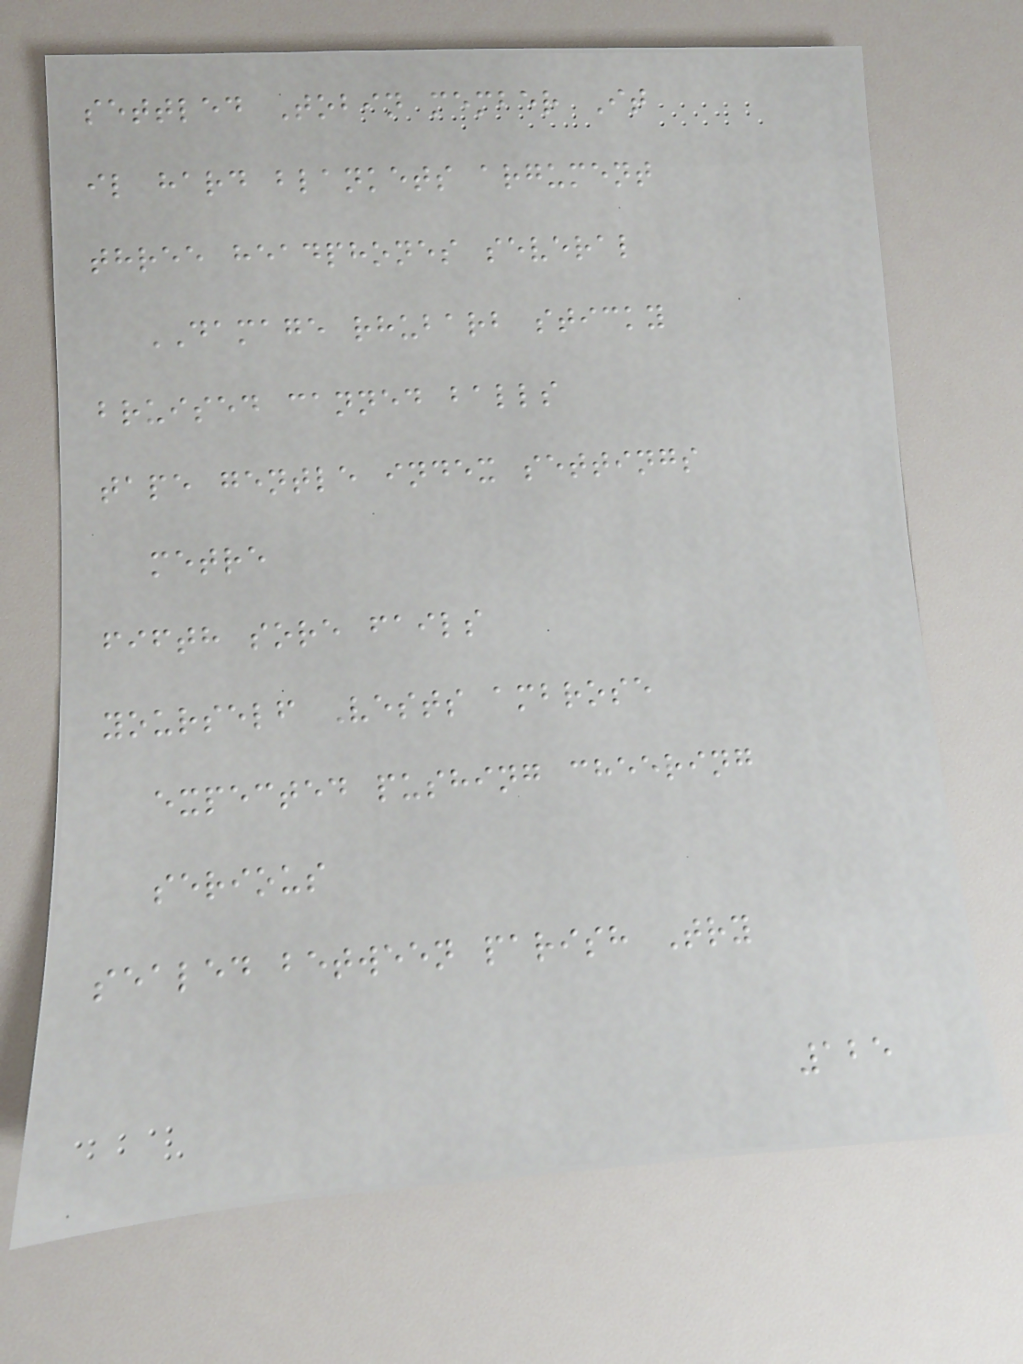settled Tobin member It
il hard blankets argument
three headphones several
DAMAGE rhubarb sticky
bruised canned balls
tape gentle index settings
metre
fifth sore fails
yourself Vests ambrose
expected pushing cheering
serious
sealed between parish Try
125
